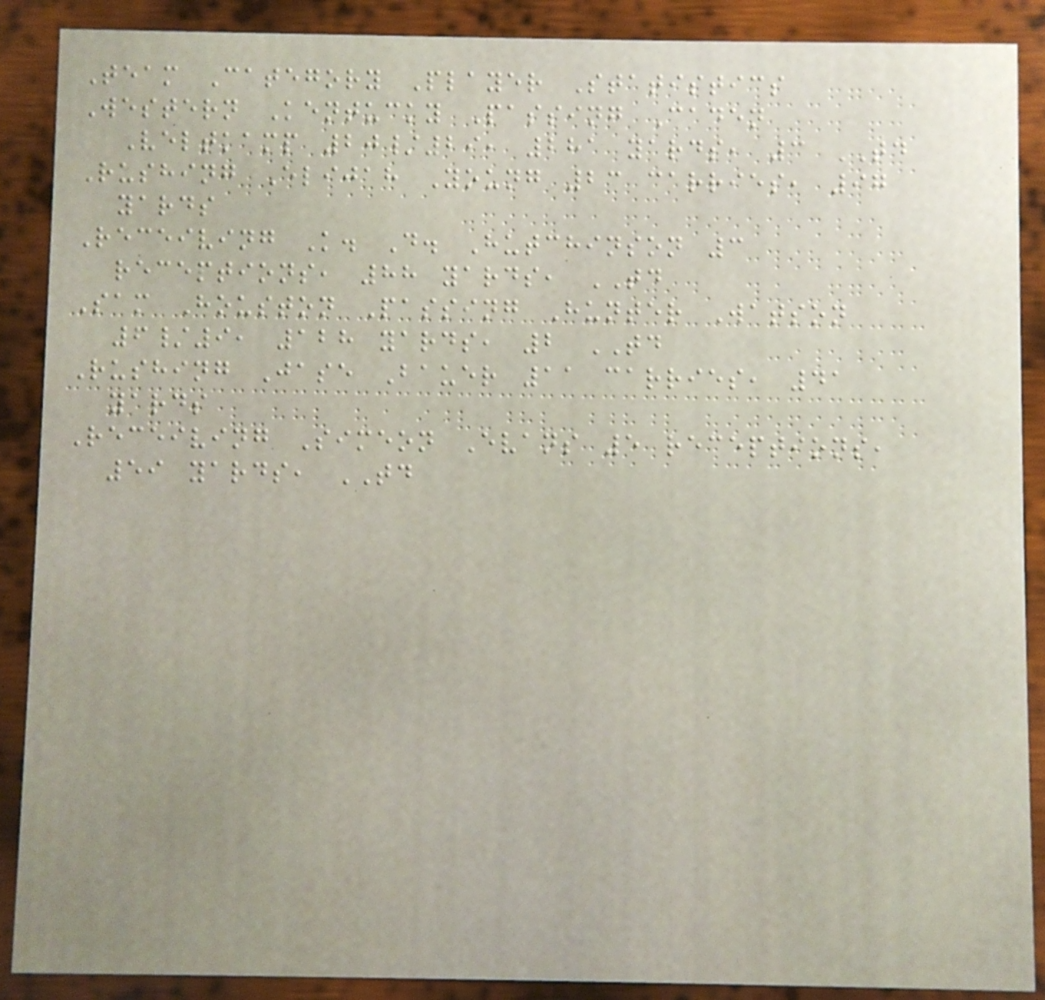Team Category Player Statistics
Western Kentucky Passing Caden
Veltkamp 20/29, 281 yards, 3 TD
Rushing Elijah Young 23 carries, 97
yards
Receiving K. D. Hutchinson 3
receptions, 88 yards, TD
Sam Houston Passing Hunter Watson
6/9, 128 yards, 2 TD
Rushing Jase Bauer 11 carries, 41
yards
Receiving Simeon Evans 5 receptions,
59 yards, TD
